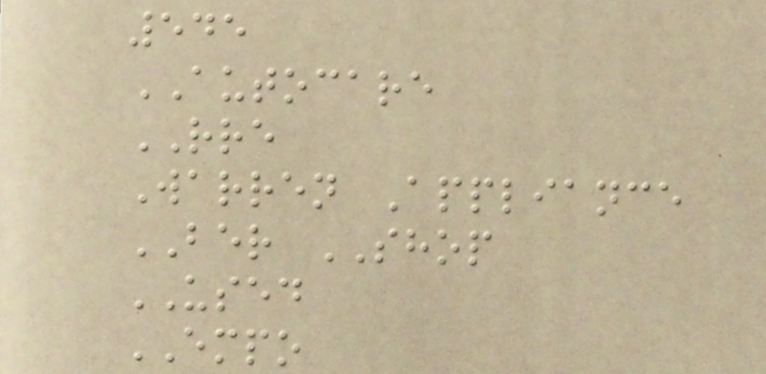545
AUTOCARE
RRE
Warren Appliance
BER SHOP
USED
EMPO
